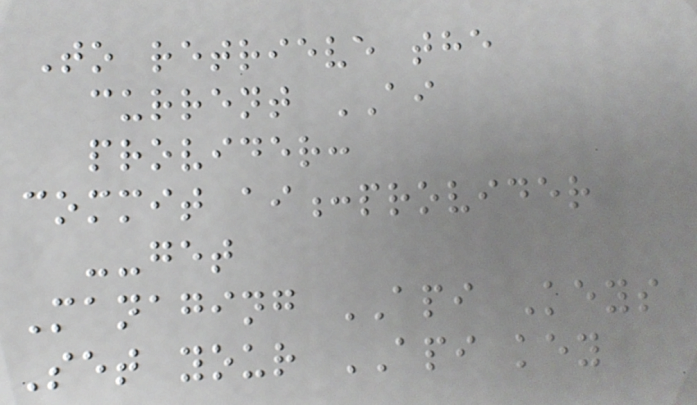To retrieve the
current AI
provider:
commit ai:provider
--get
Managing API Keys
Set your API key
